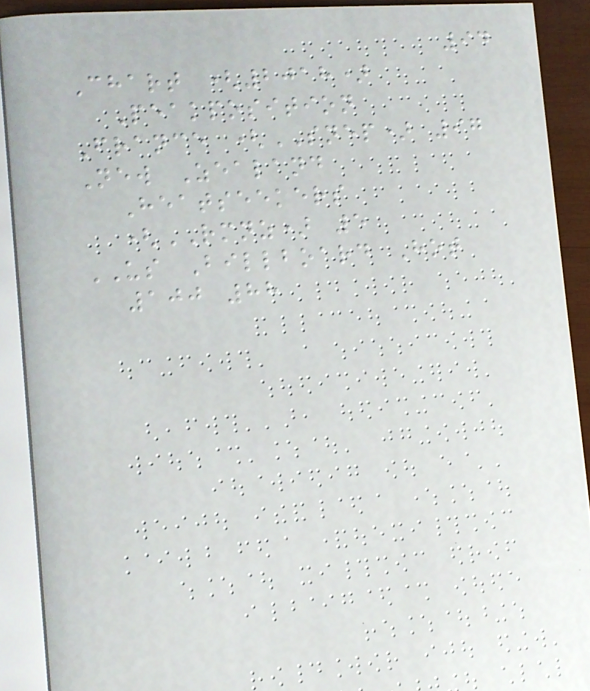94
Chart (2018)
Peakposition
France (SNEP) 97
New Zealand
Heatseekers
(RMNZ) 5
US Billboard Hot
100 88
